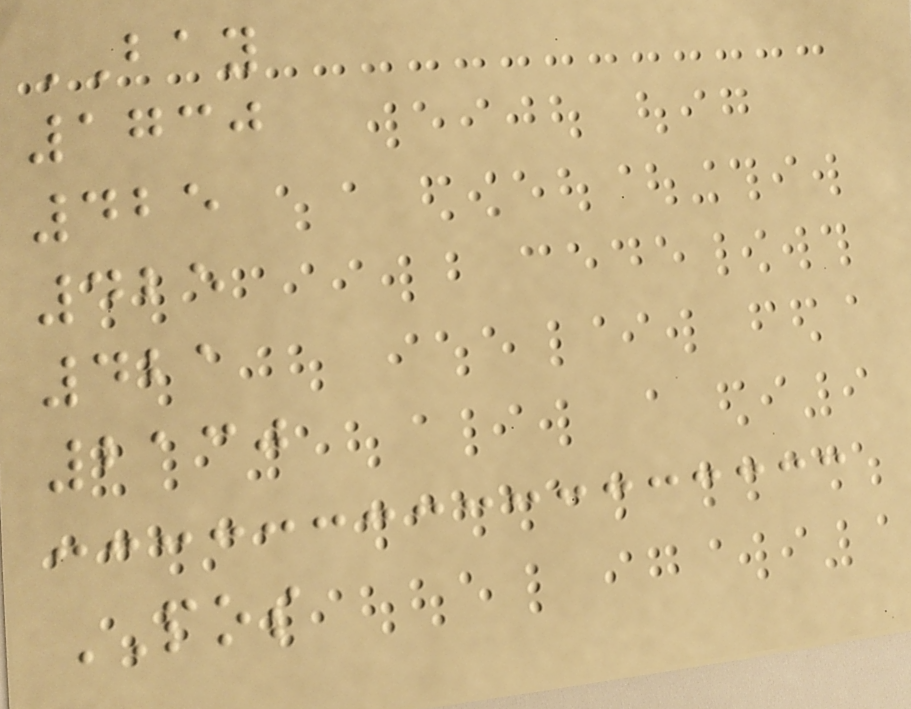BAY
1730
425
425
421
2130
POS
